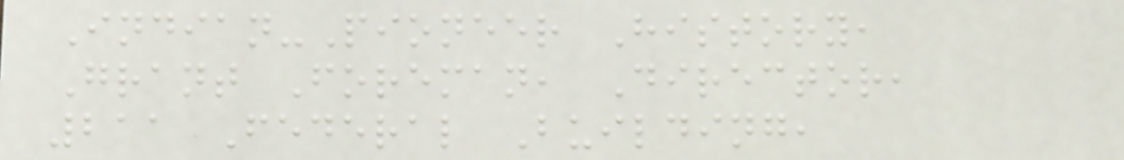Indian-Pioneer History,
Grant Foreman, Director,
211 Federal Building,
